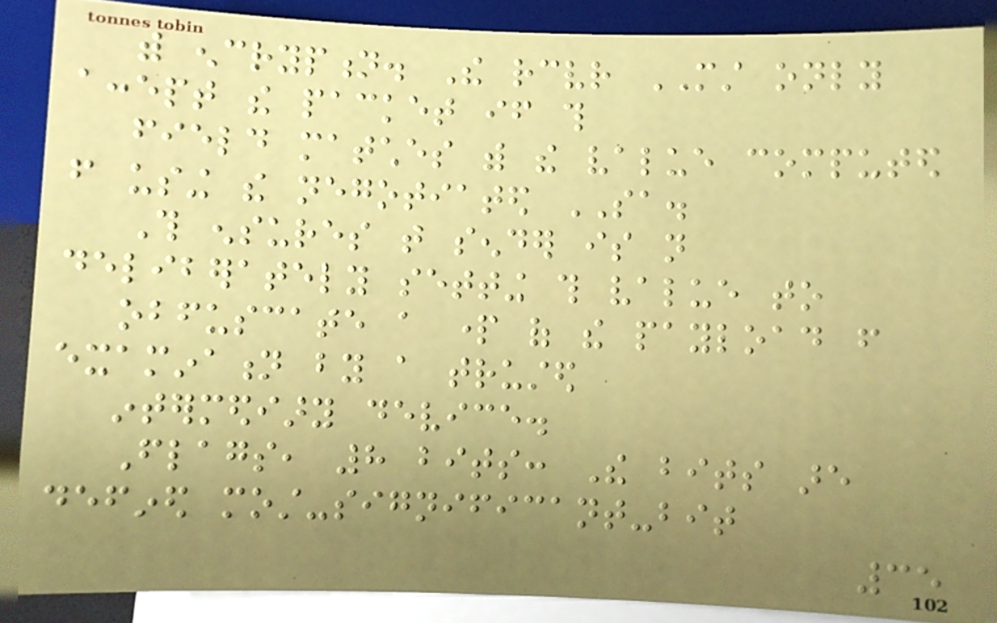with encryption. The receiver MUST only
accept the packet if this
field matches with the value computed
from using the negotiated SA.
This ensures that sender is not
deliberately setting this value to
obfuscate a part of the payload from
examination by a trusted
intermediary device.
Flags, 8 bits: The bits are
defined most-significant-bit
35
